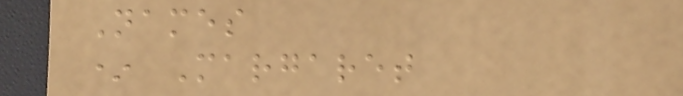Names
* Margaret
